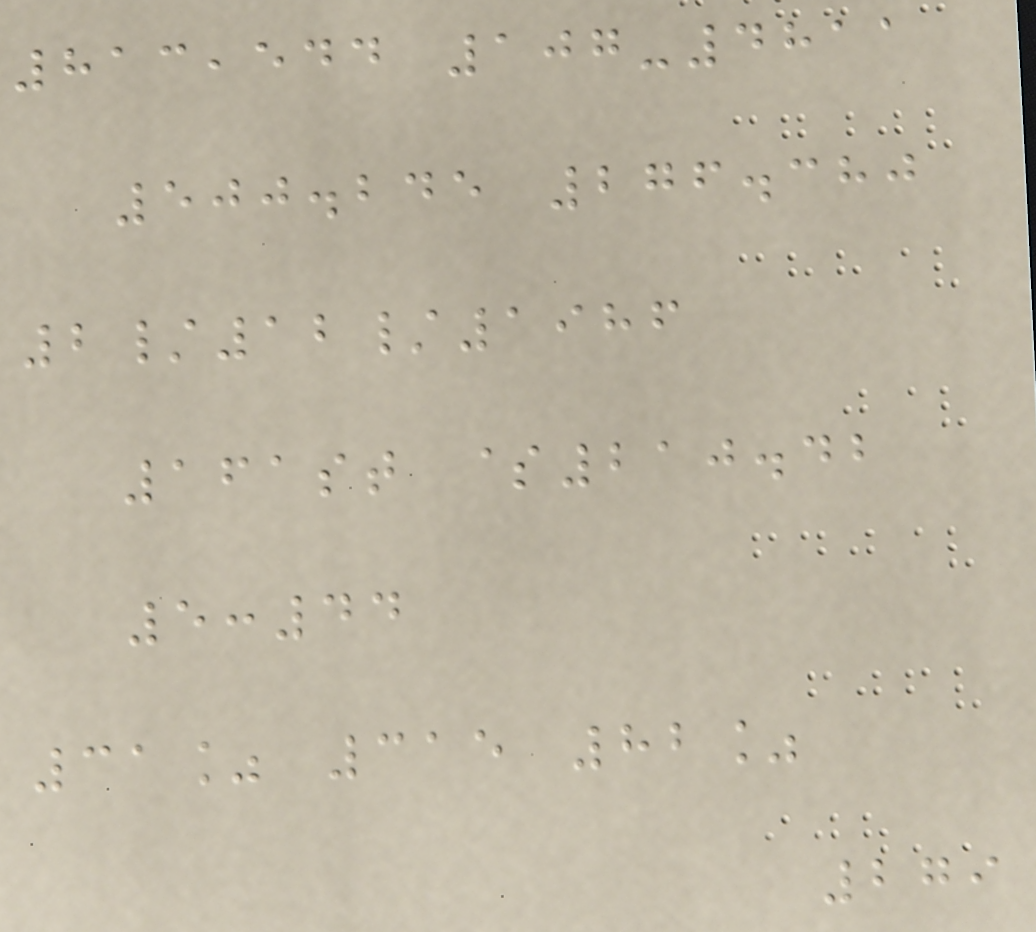813,544 107-4811
500.245 276.380
2/12/1986
161st $210.42
5:44
31% 315 82%
279
